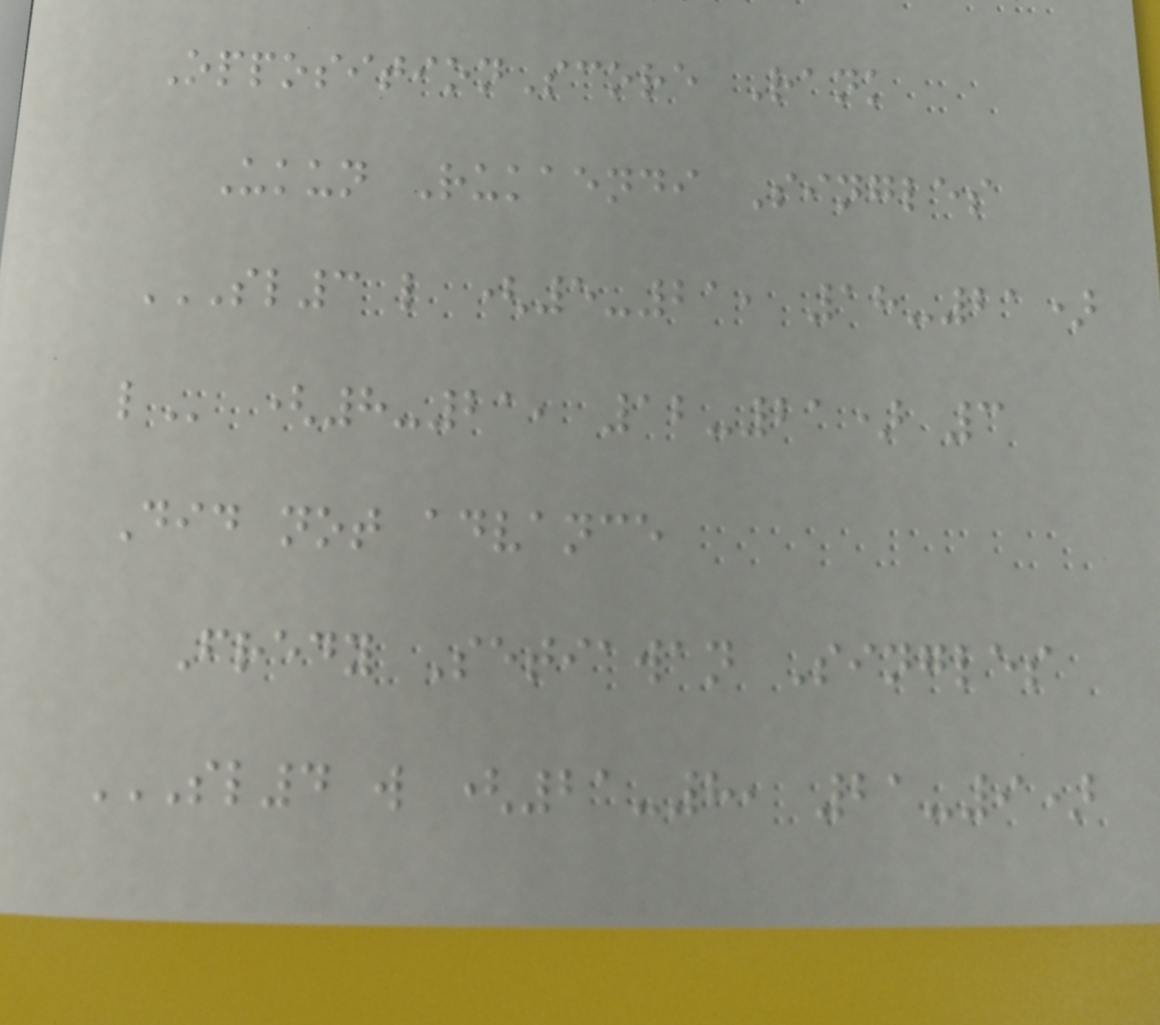OppositionScore Rank
Ukun Rukaendi Singles
SL3 L (5-21, 18-21)
L (8-21, 12-21) 3
Did not advance
Fredy Setiawan Singles
SL4 W (21-8, 21-9)
